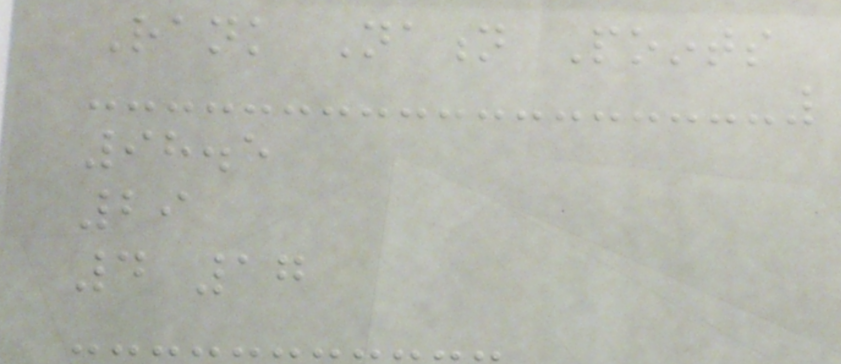Rank Nation Points
98.5
29
4 17
